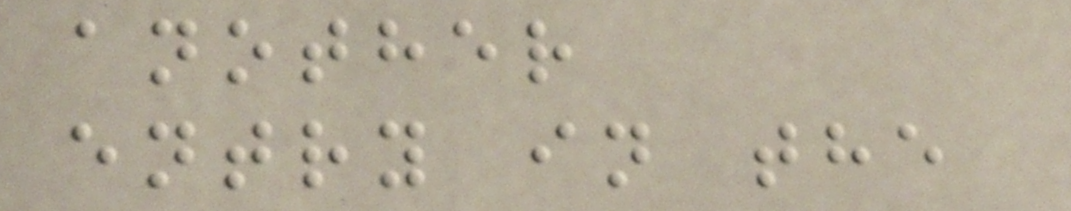another
entry in the
